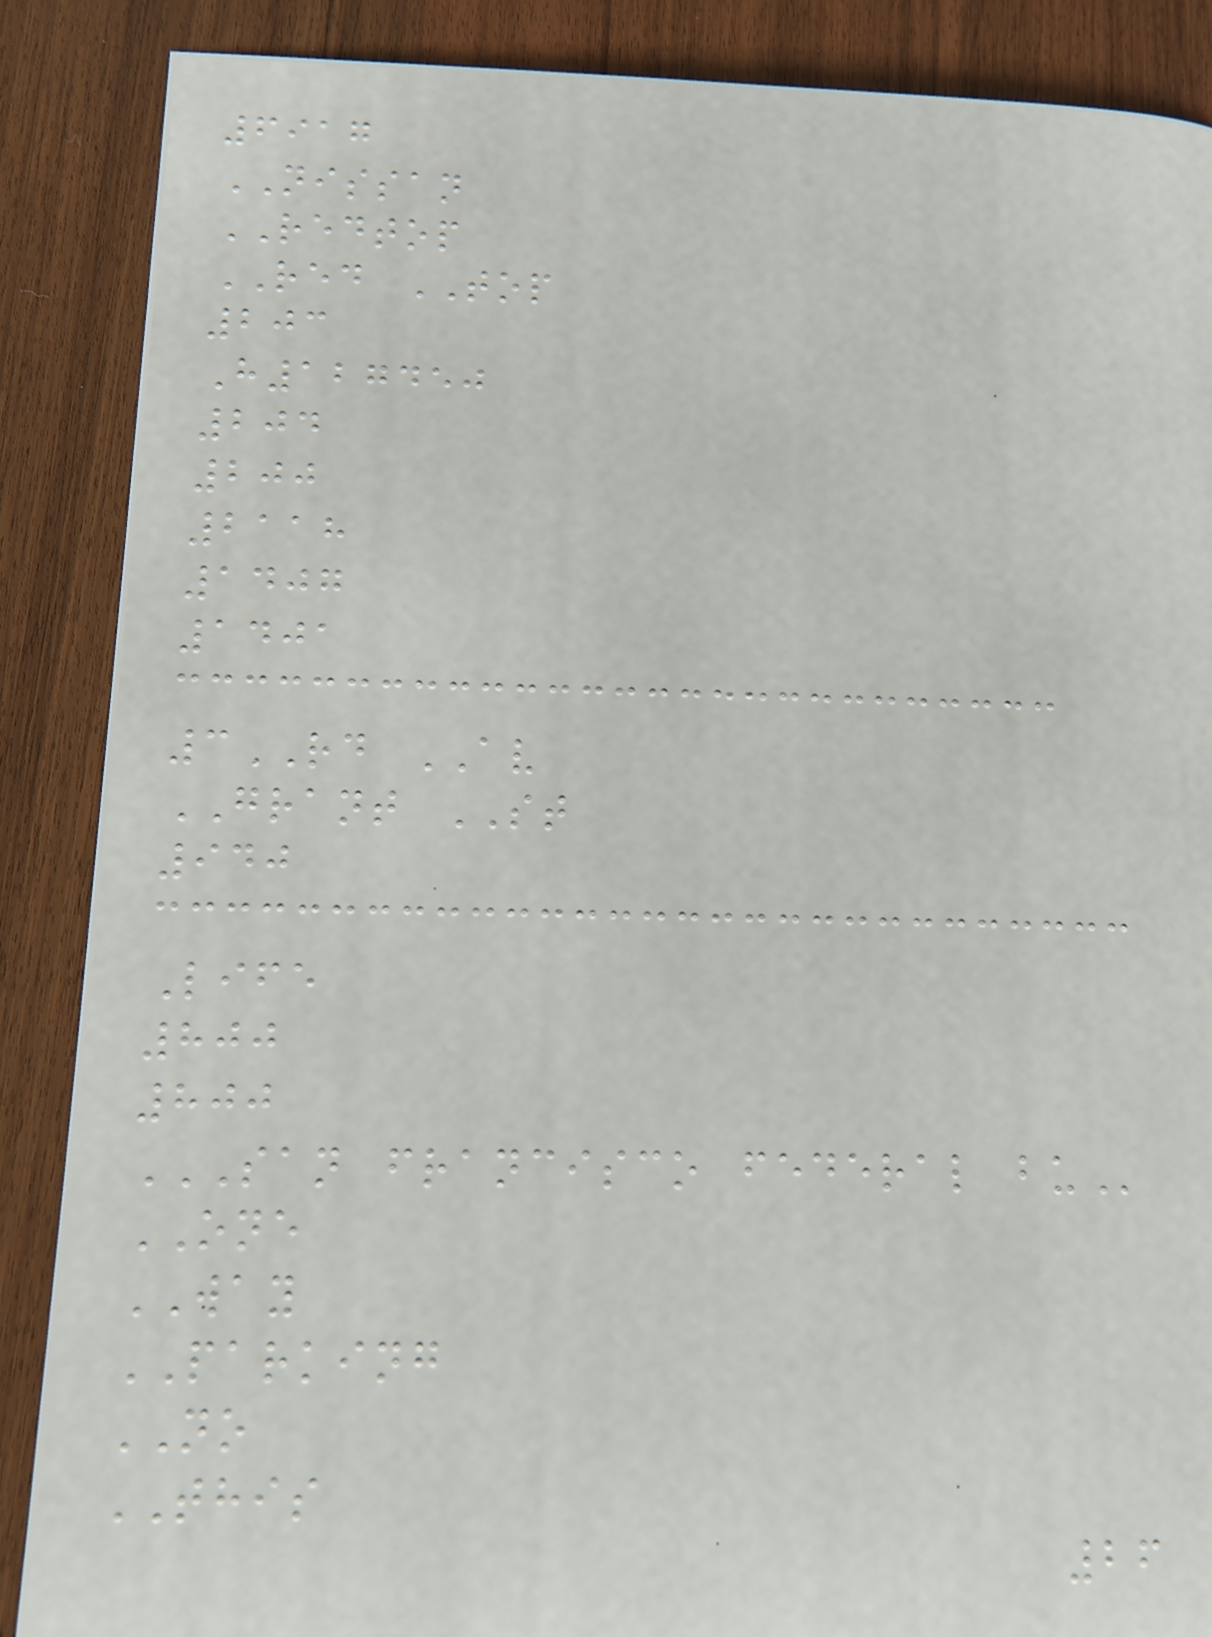6917
NISSAN
REDTOP
RED TOP
203
H127450
204
200
2118
1407
1401
3RD AV
GRANT ST
940
Life
800
800
SAN FRANCISCO FEDERAL BU
ONE
WAY
PARKING
NO
THIS
26
